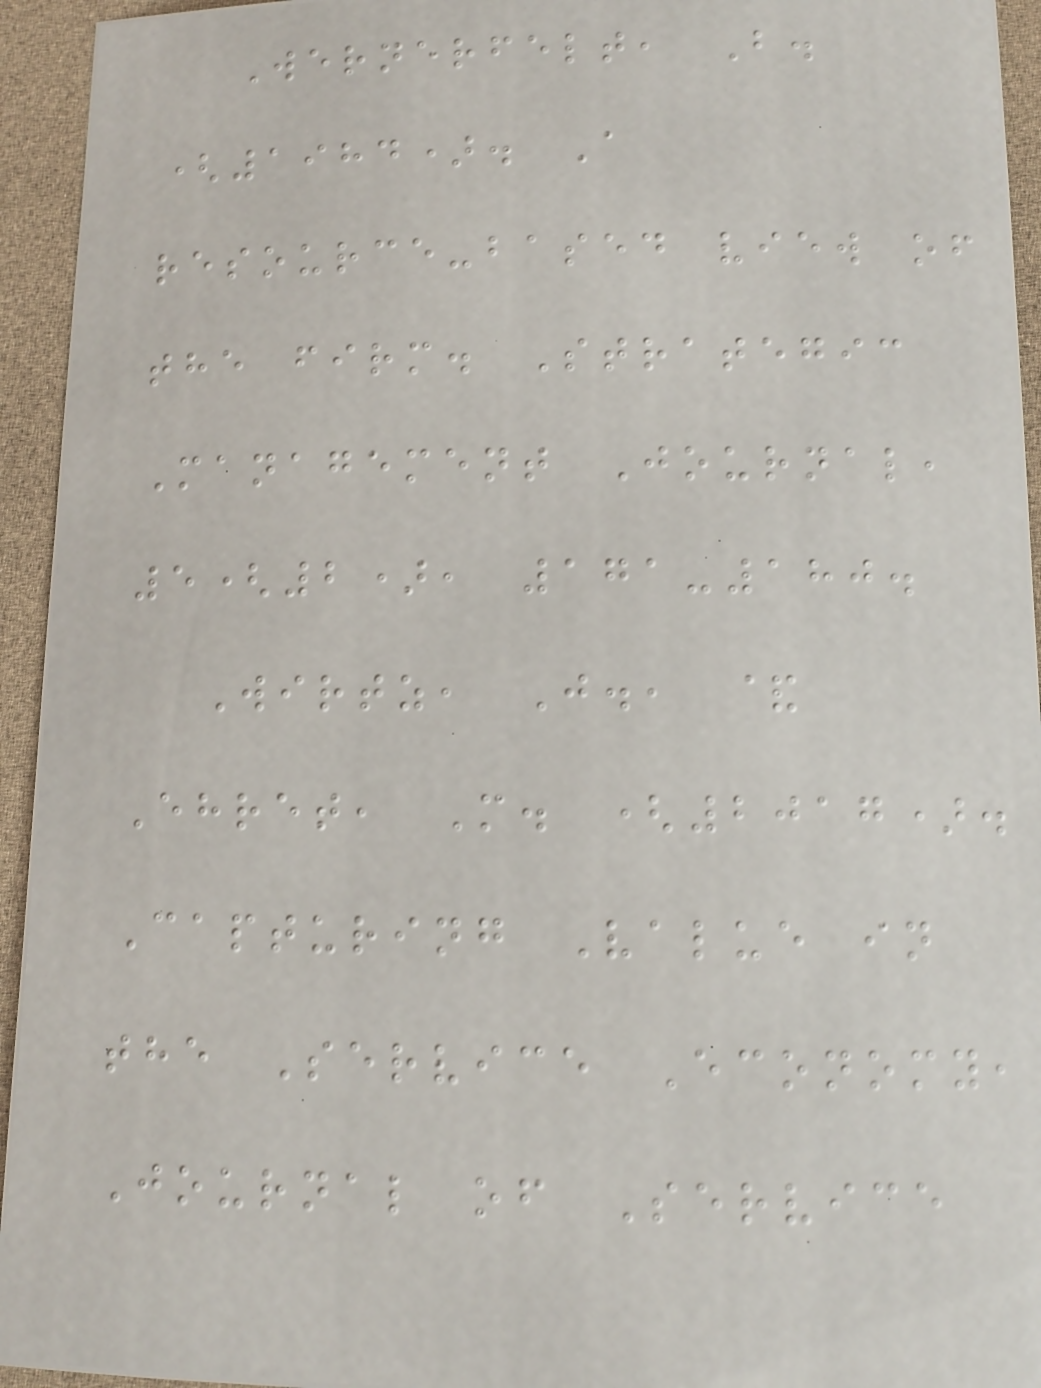Wernerfelt, B.
(1984). A
resource-based view of
the firm. Strategic
Management Journal,
5(2), 171-180.
Wirtz, J., &
Ehret, M. (2017).
Capturing Value in
the Service Economy,
Journal of Service
